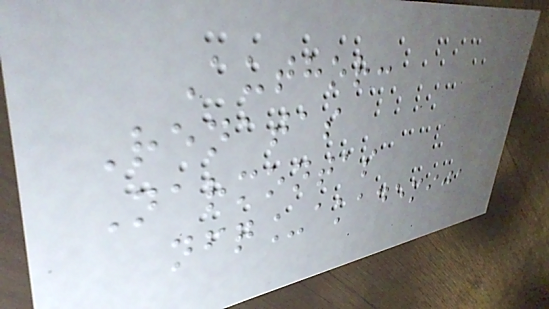Author:
Renatas
Narmontas
nfq_akademija
